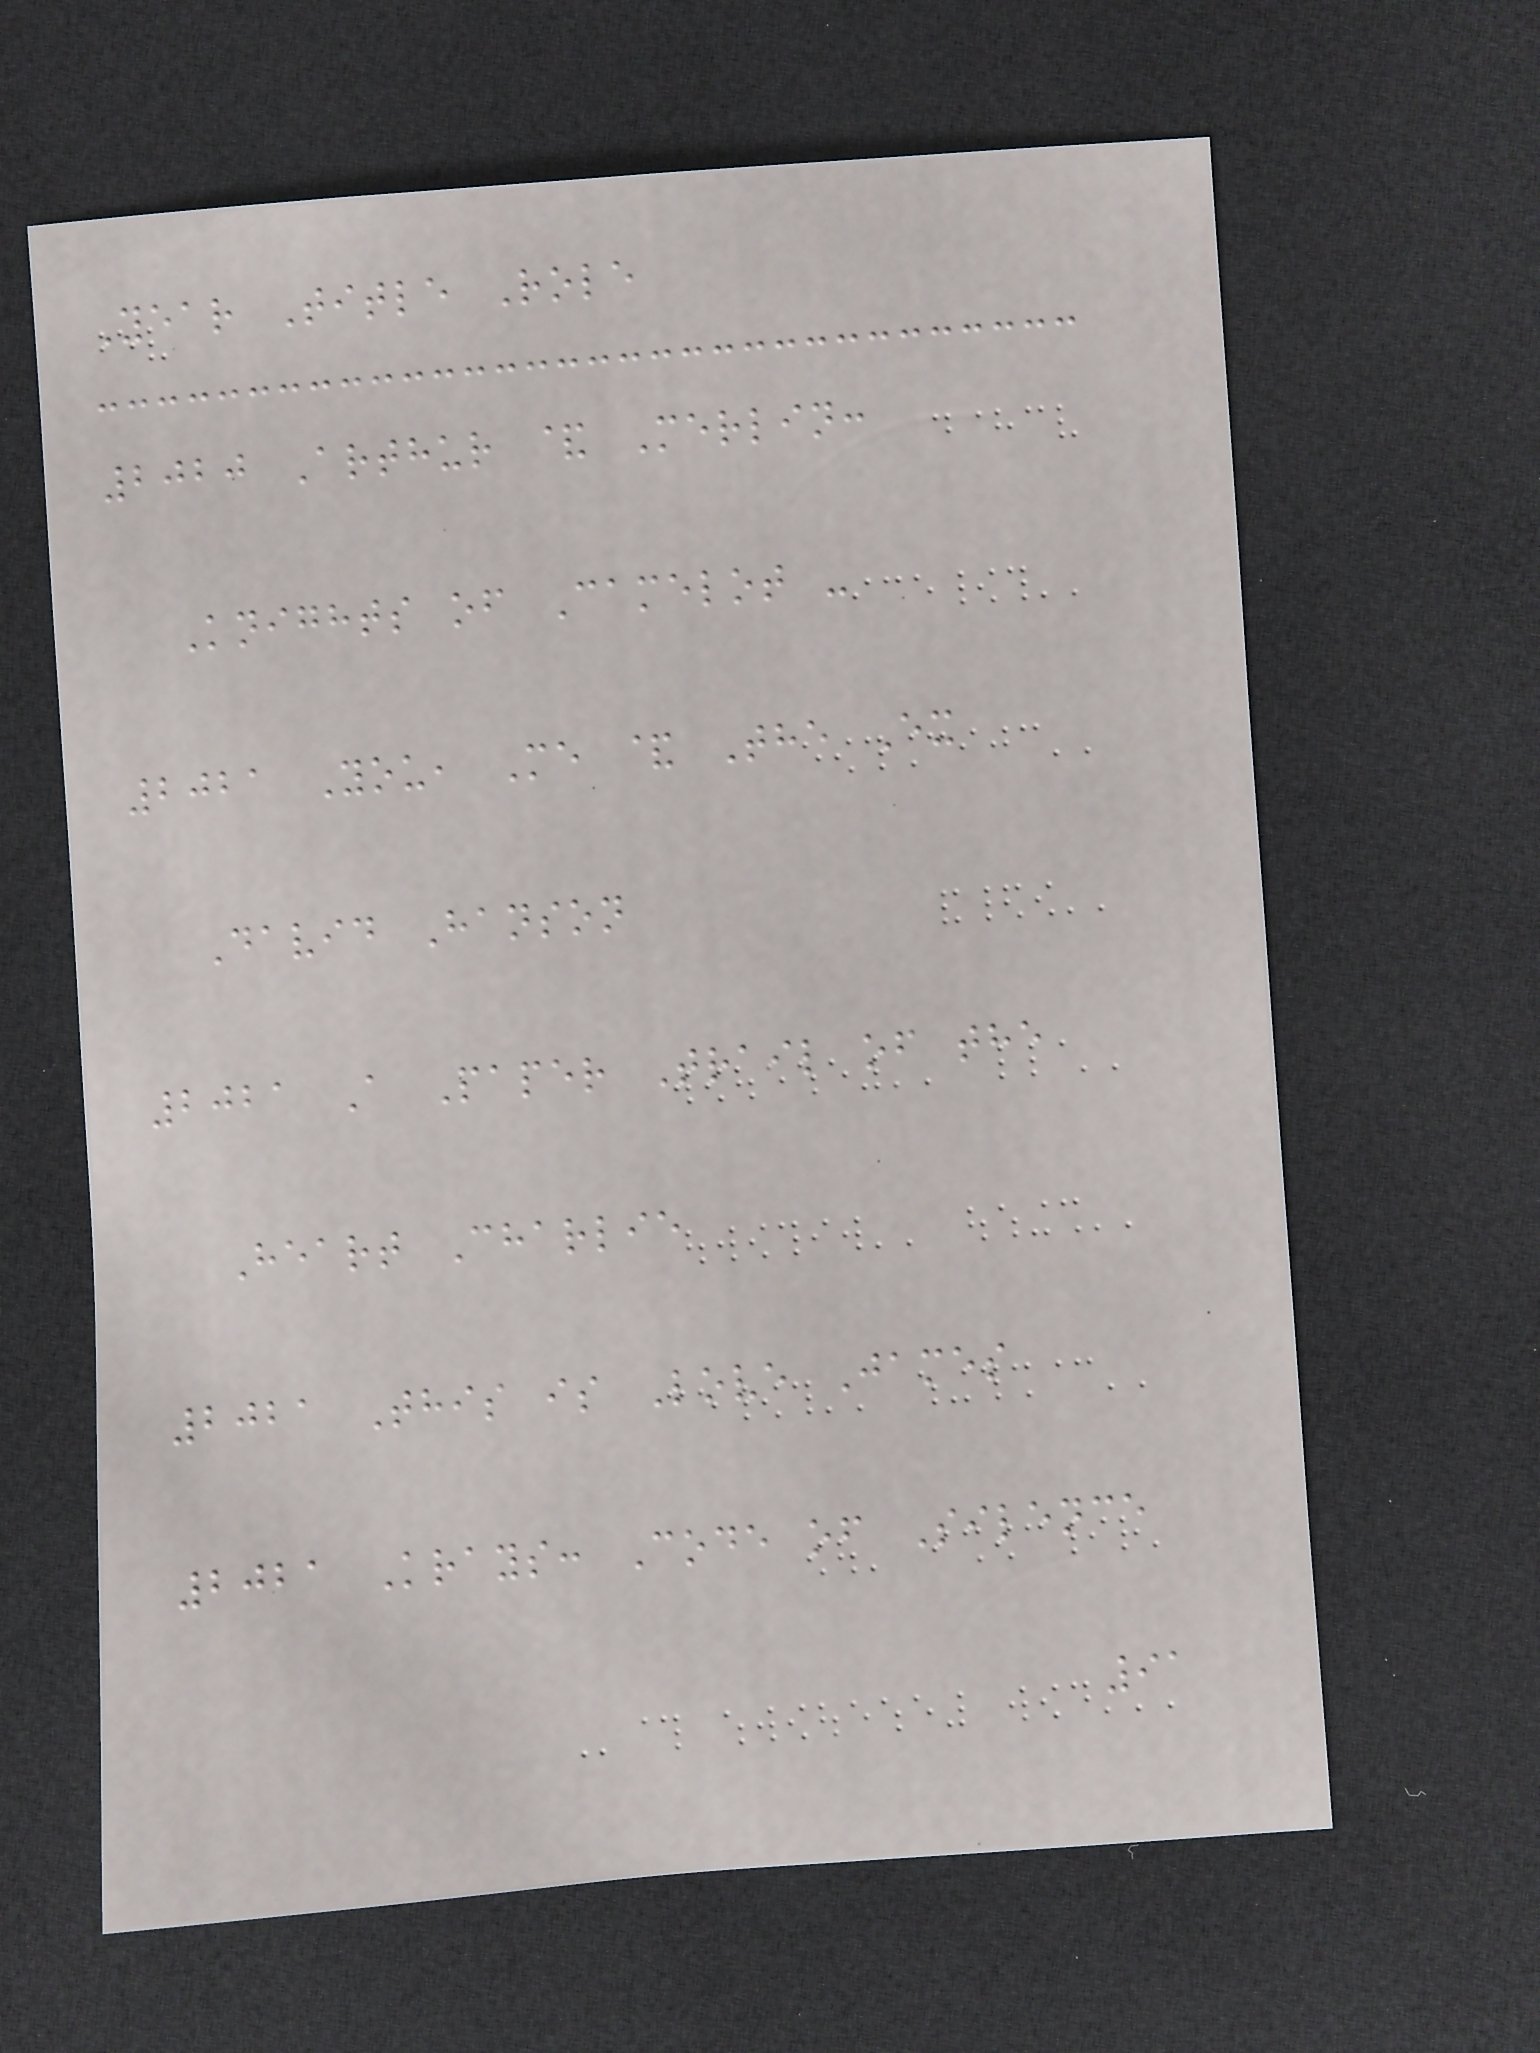Year Title Role
2020 Arthur & Merlin:
Knights of Camelot -
2021 You, Me & The Ex
David Hanson
2021 A Paper Trail of the
Heart Charlie
2021 This is Love James
2021 Krays: Code of Silence
91
